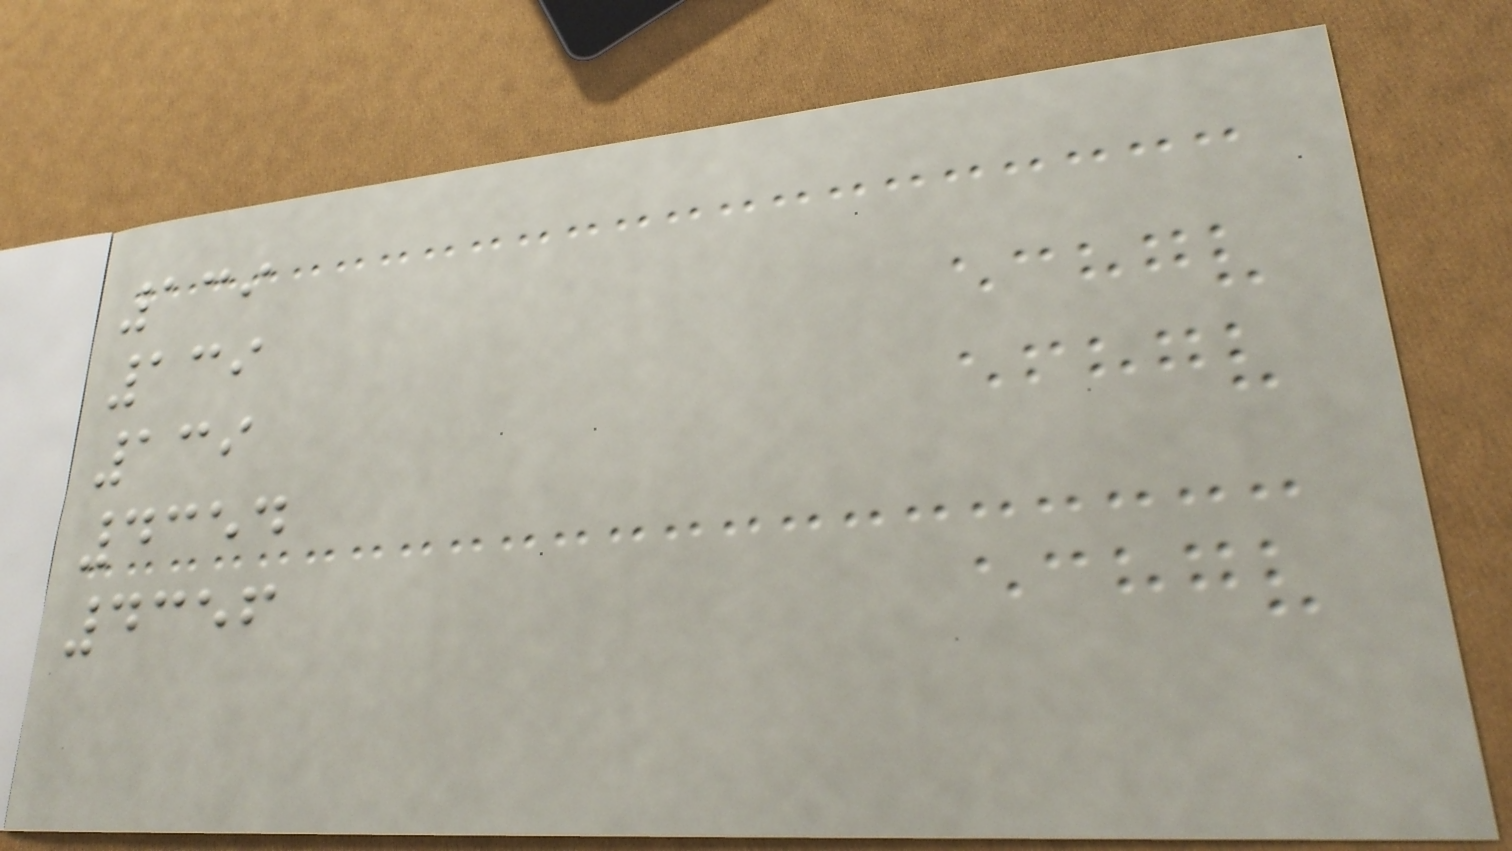139
139
139
4354
4356
